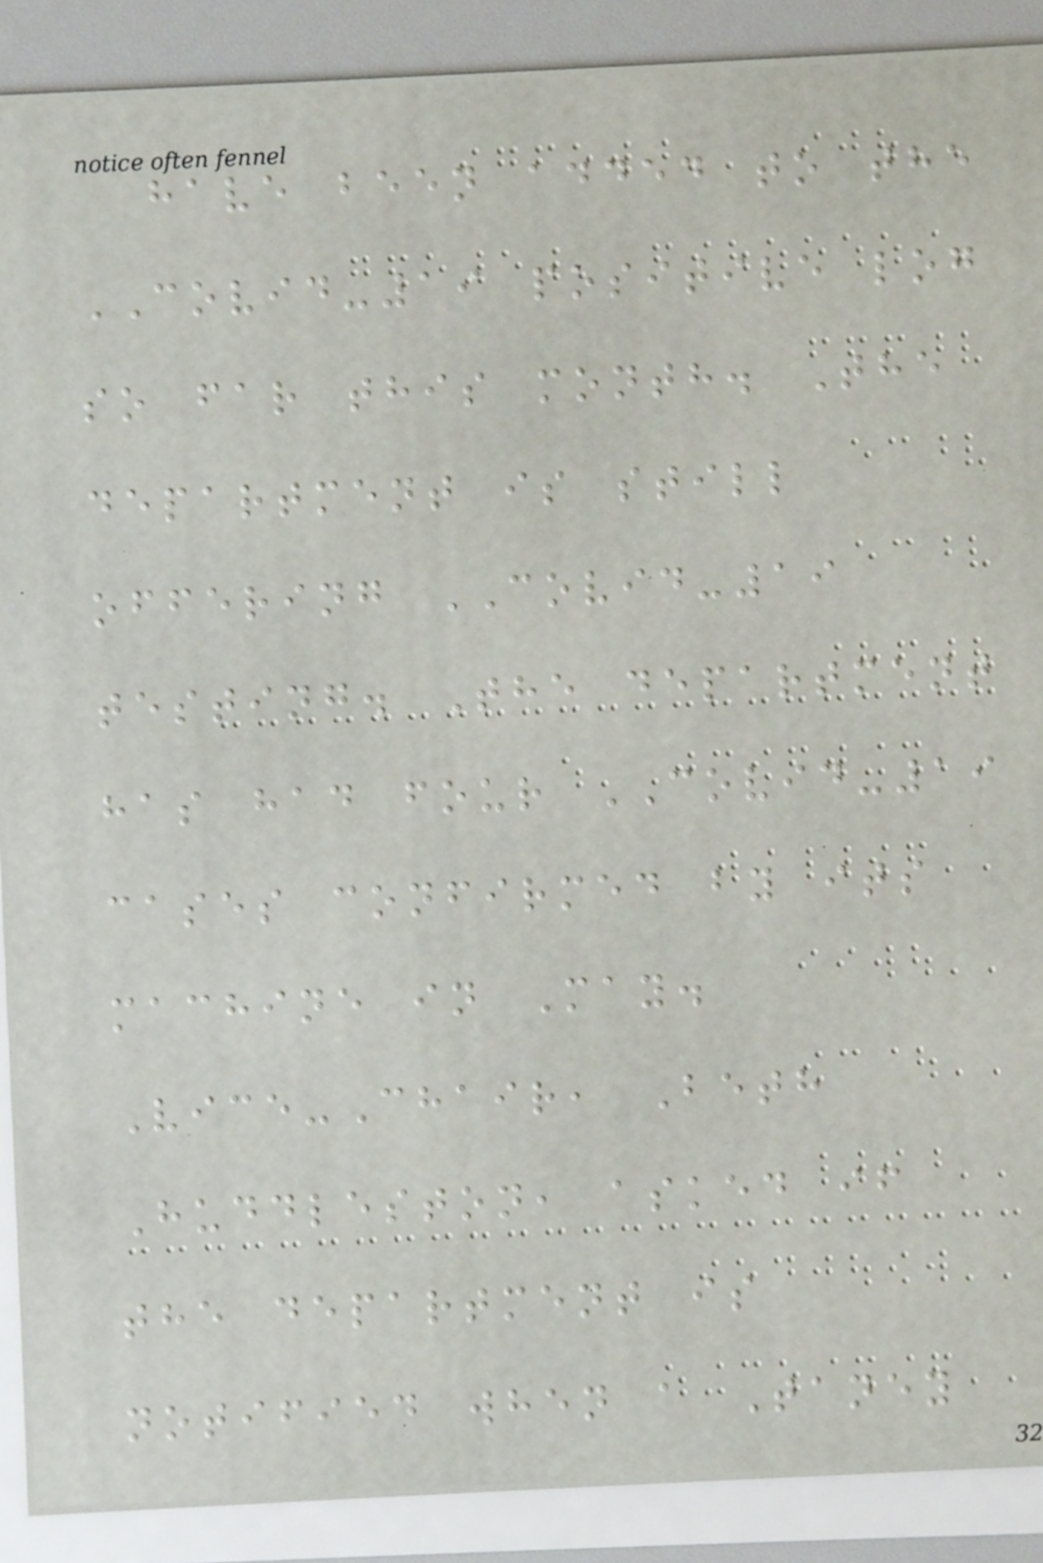have been added to the
COVID-19 positive log
so far this month. The
department is still
offering COVID-19
testing. The department
has had four COVID-19
cases confirmed by its
machine in May.
Vice-Chair, Beth
Huddleston, asked if
the department is
notified when a Taney
